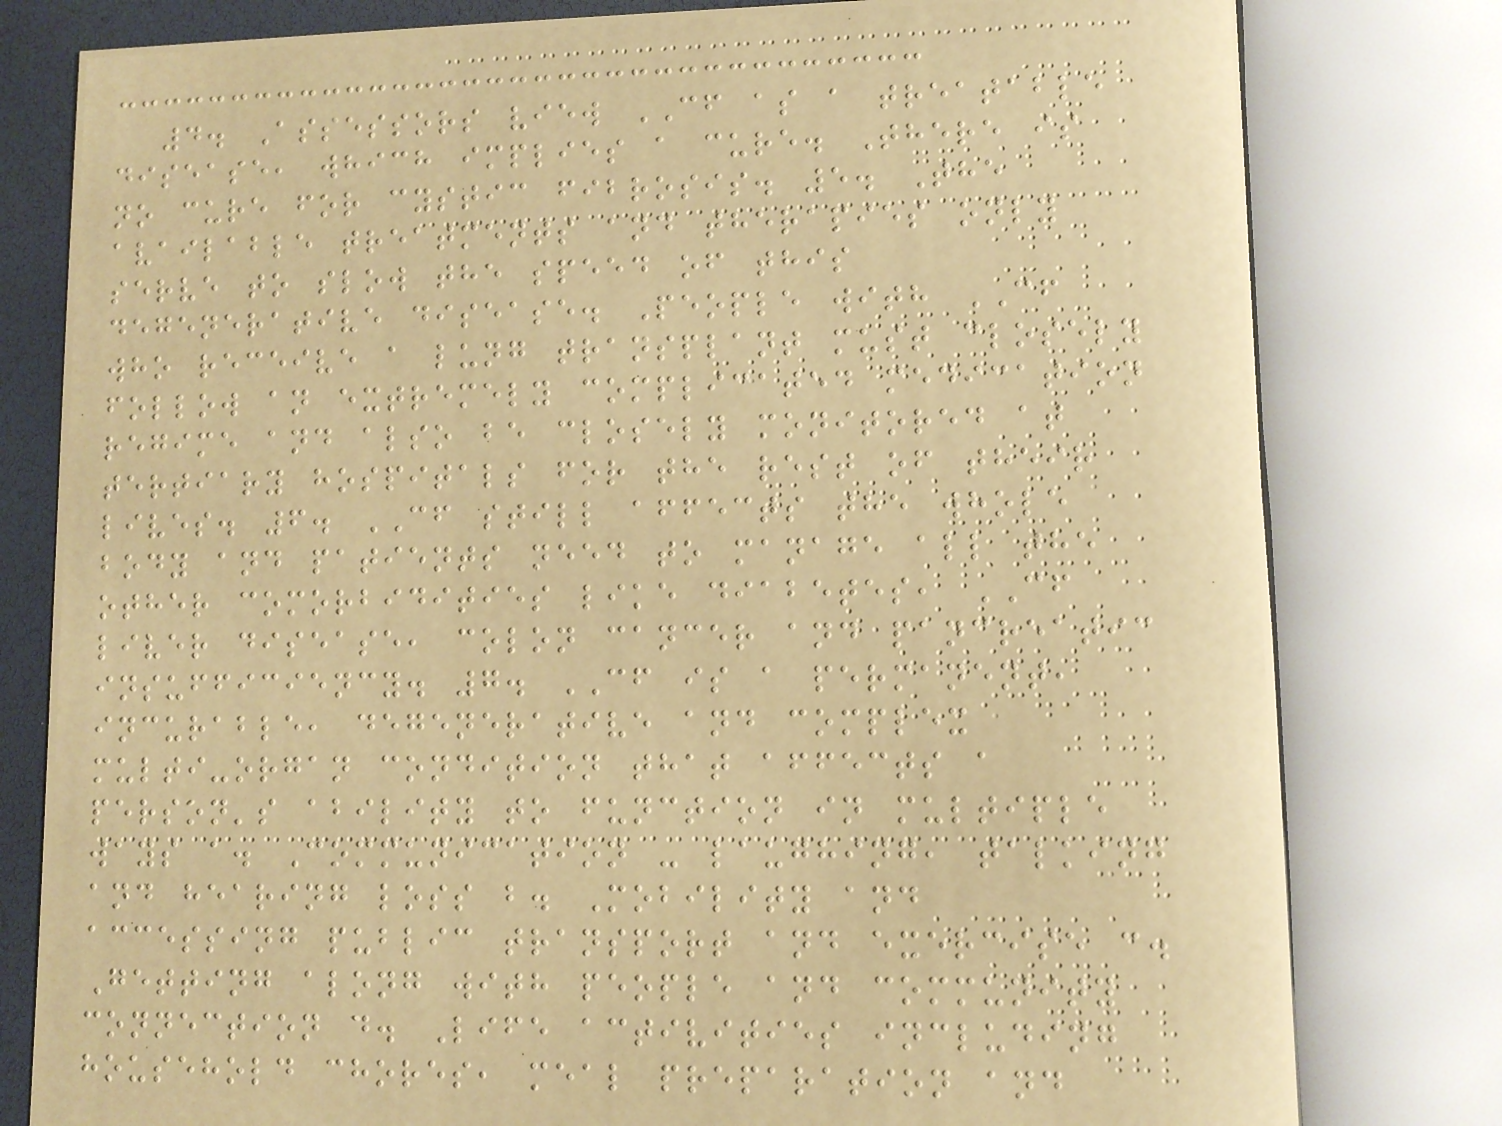4. Assessors view CF as a treatable
disease, which implies a cure. There is
no cure for cystic fibrosis. 5. The
available treatments and therapies only
serve to slow the speed of this
degenerative disease. People with CF
who receive a lung transplant must closely
follow an extremely complicated medication
regime and also be closely monitored at
tertiary hospitals for the rest of their
lives. 6. CF still affects the whole
body and patients need to manage all the
other comorbidities like diabetes, CF
liver disease, colon cancer and pancreatic
insufficiency. 7. CF is a permanent,
incurable, degenerative and complex
multi-organ condition that affects a
person's ability to function in multiple
ways a. Communication - laughing, talking
and hearing loss b. Mobility and
accessing public transport and exercise c.
Getting along with people and community
connection d. Life activities including
household chores, meal preparation and
